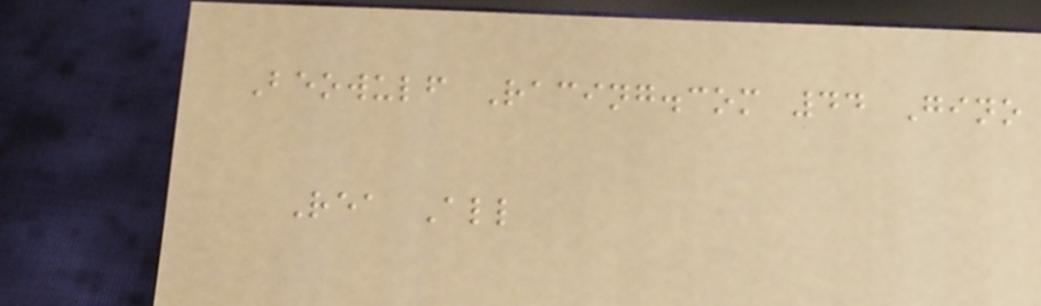Beowulf Racing.com 44 Gino
Rea All
